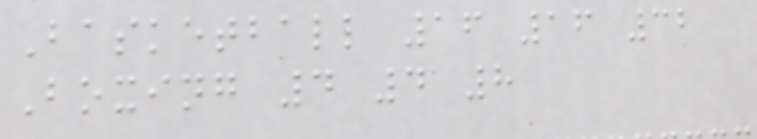Basketball 16 16 32
Boxing 4 4 8
